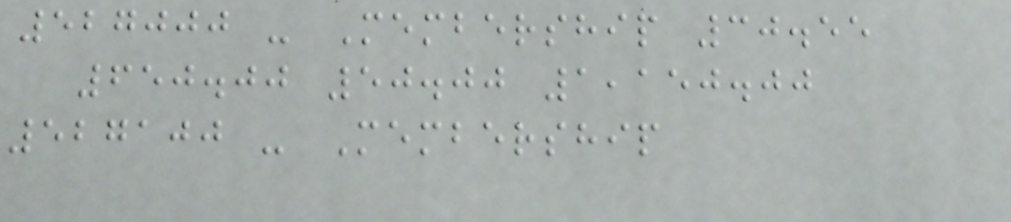527000 - Membership 30.55
650.00 50.00 1,150.00
527100 - Membership
